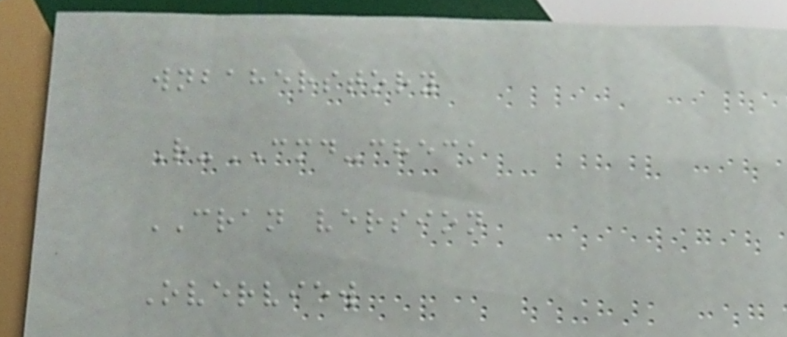wnbaherstory
R-CMD-check
CRAN version
Overview
